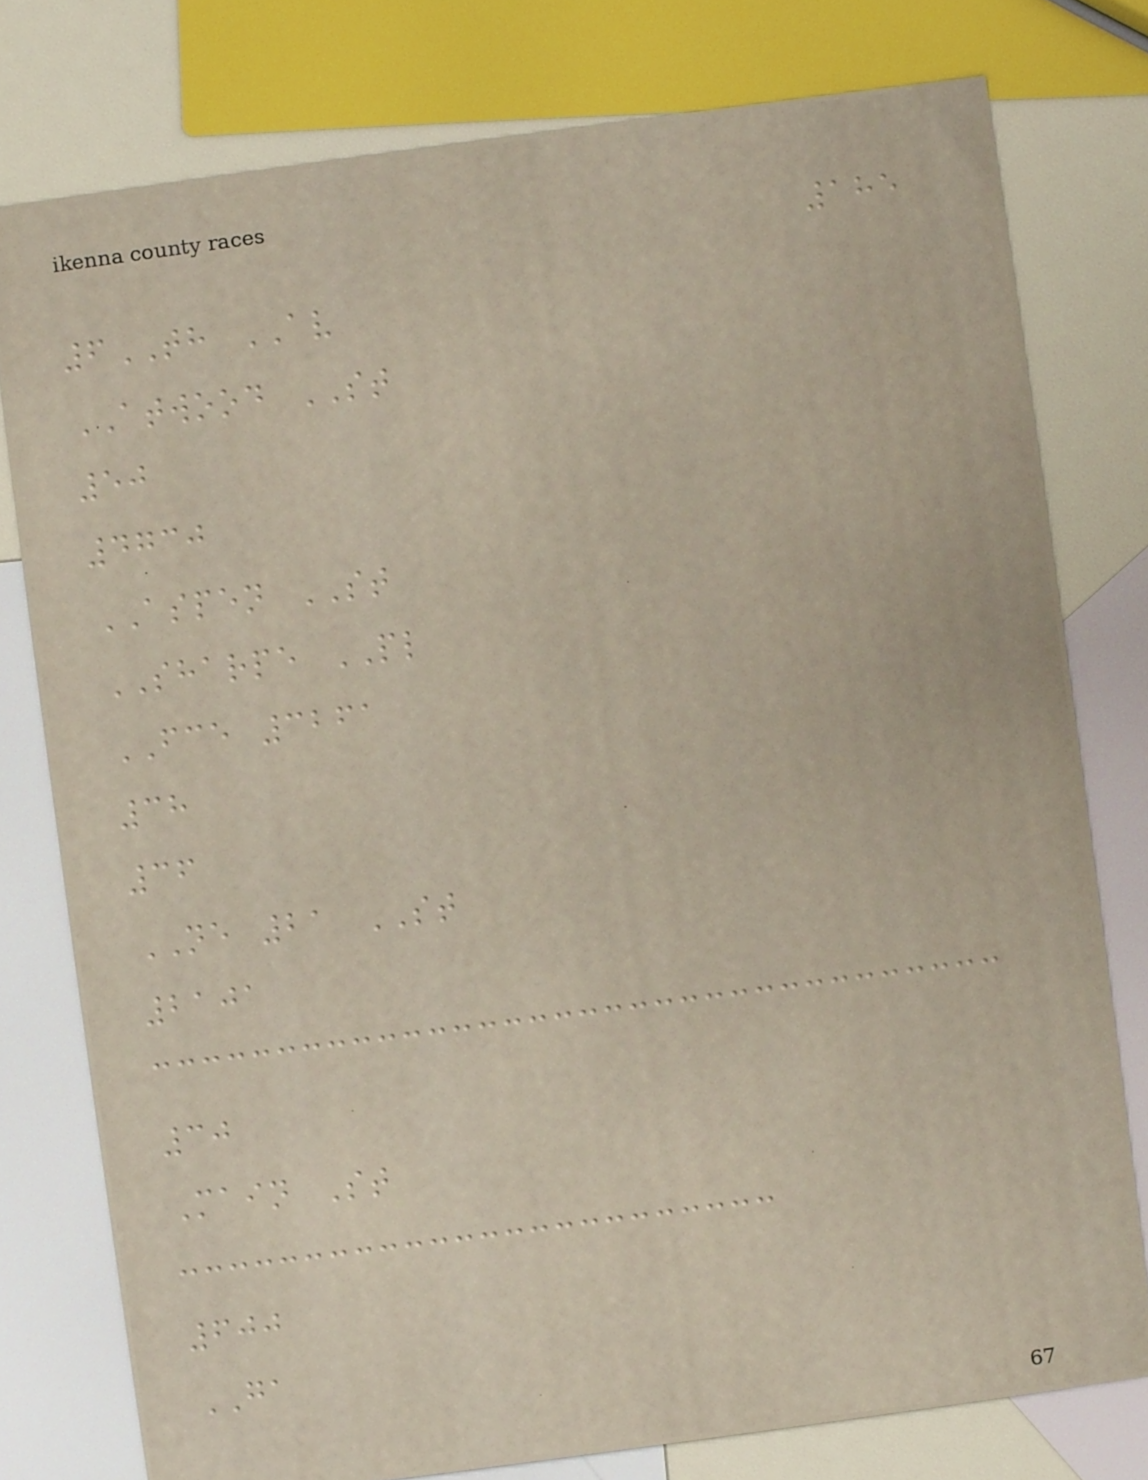185
6TH AV
ATWOOD ST
50
4730
ASPEN ST
SHARPE PL
FCE 3261
38
36
NE 21 ST
2101
30
Main St
600
GA
